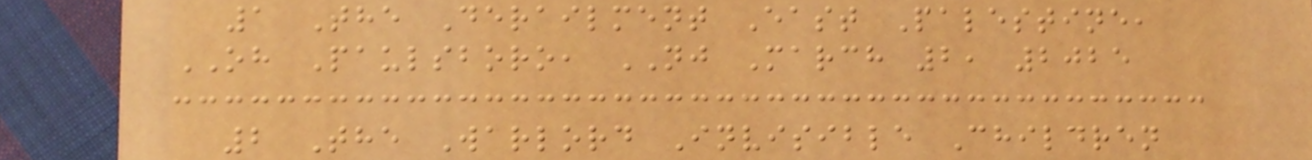1 The Derailment East Palestine,
OH Paulsboro, NJ March 2, 2025
2 The Warlord Invisible Children
